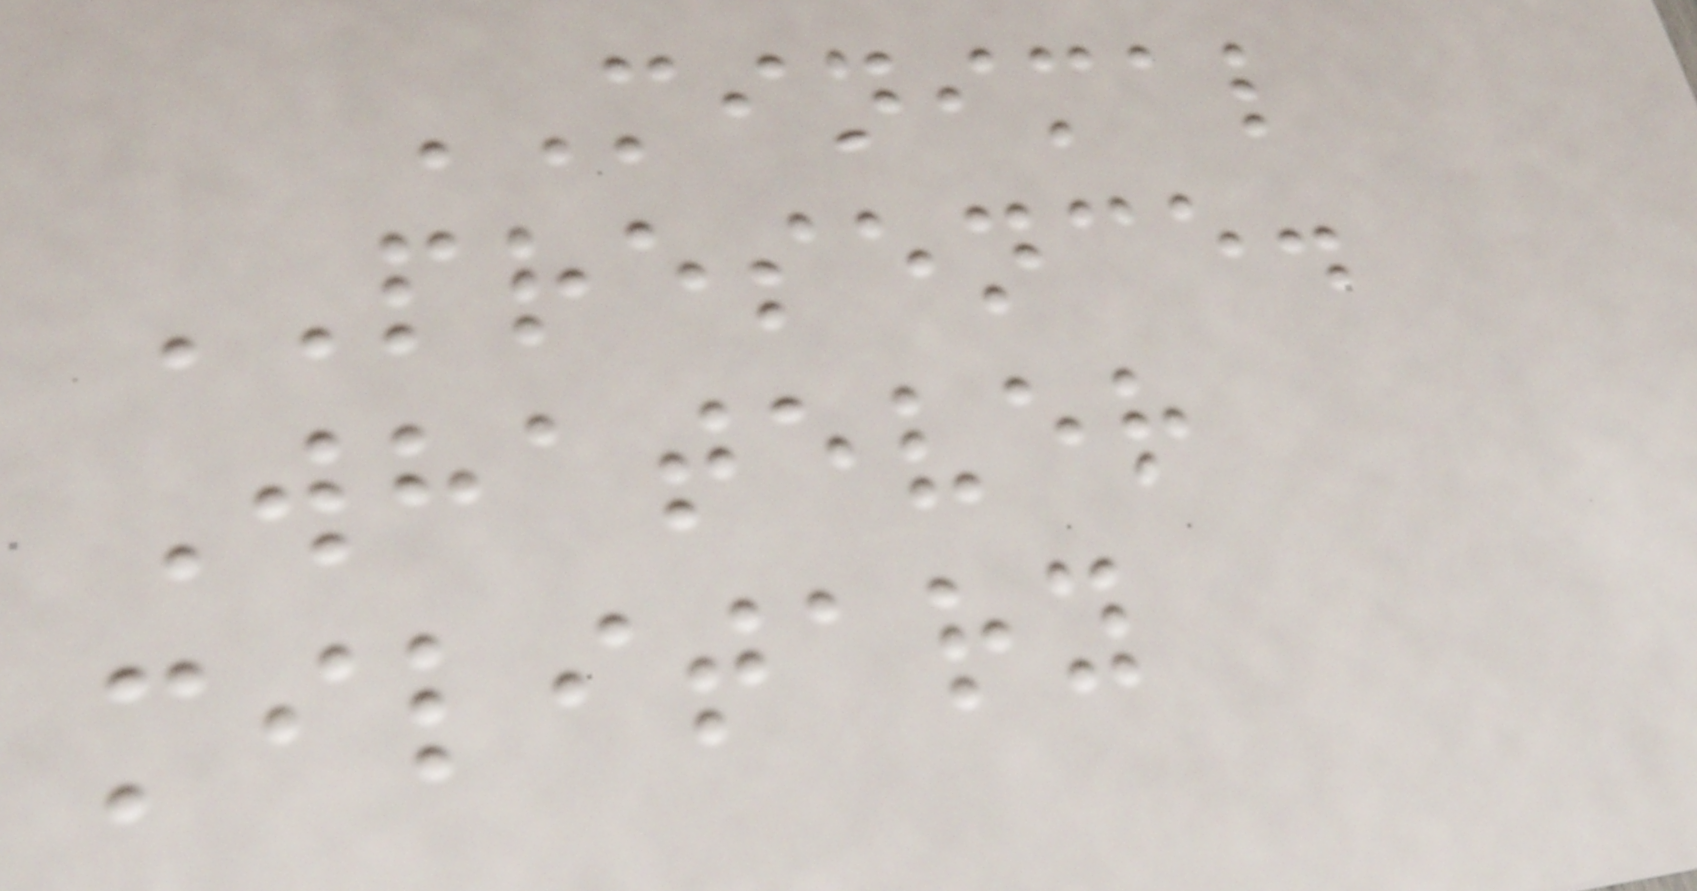MINIMAL
PRESENCE.
Whatever
military
